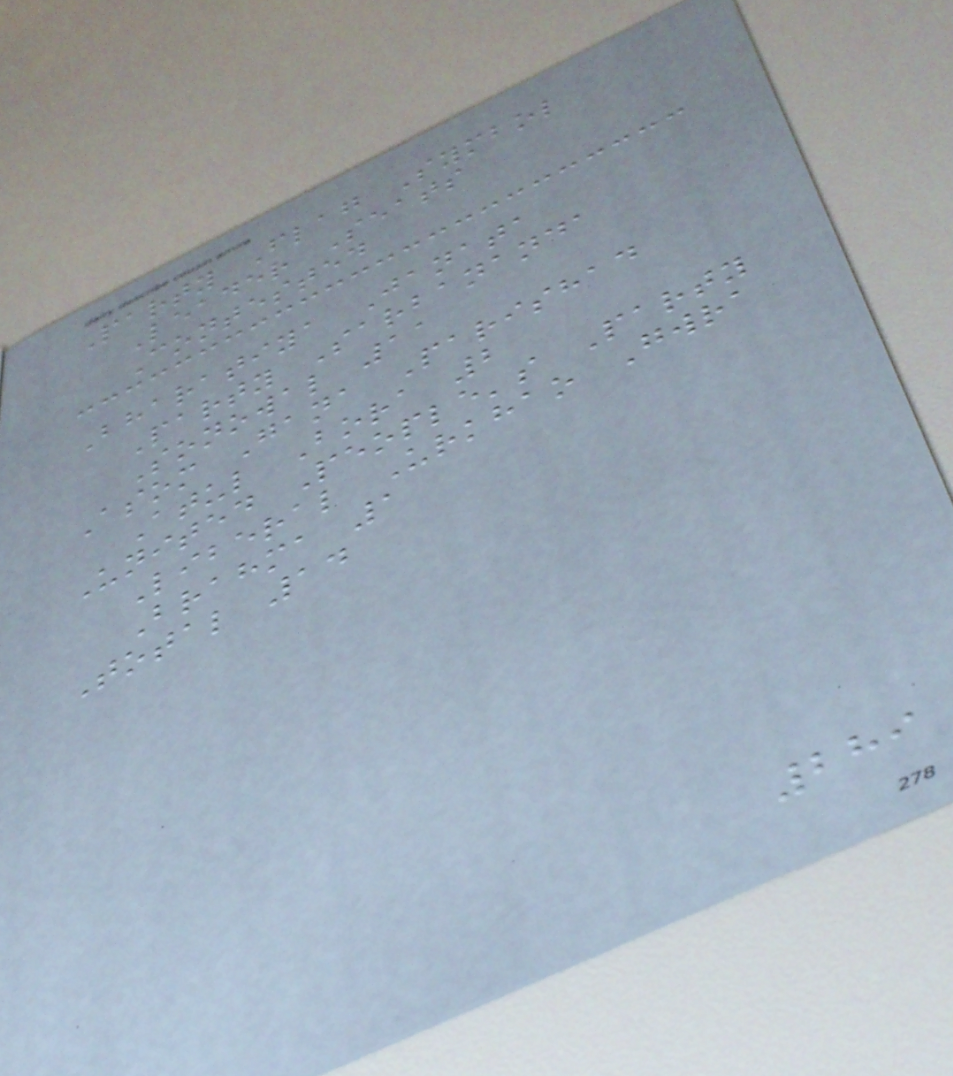Party Flag Symbol
Leader Seats
Contested
Bharatiya Janata
Party Sarbananda
Sonowal 11
Asom Gana Parishad
Atul Bora 2
United People's Party
Liberal Urkhao Gwra
Brahma 1
Total 14
289
